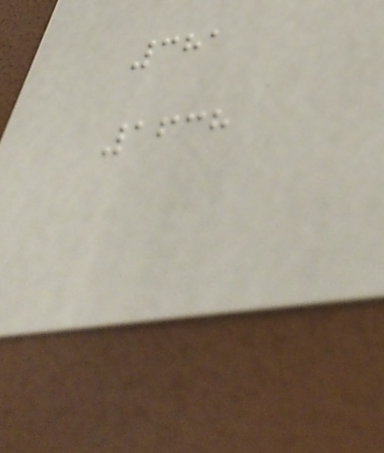381
1638
